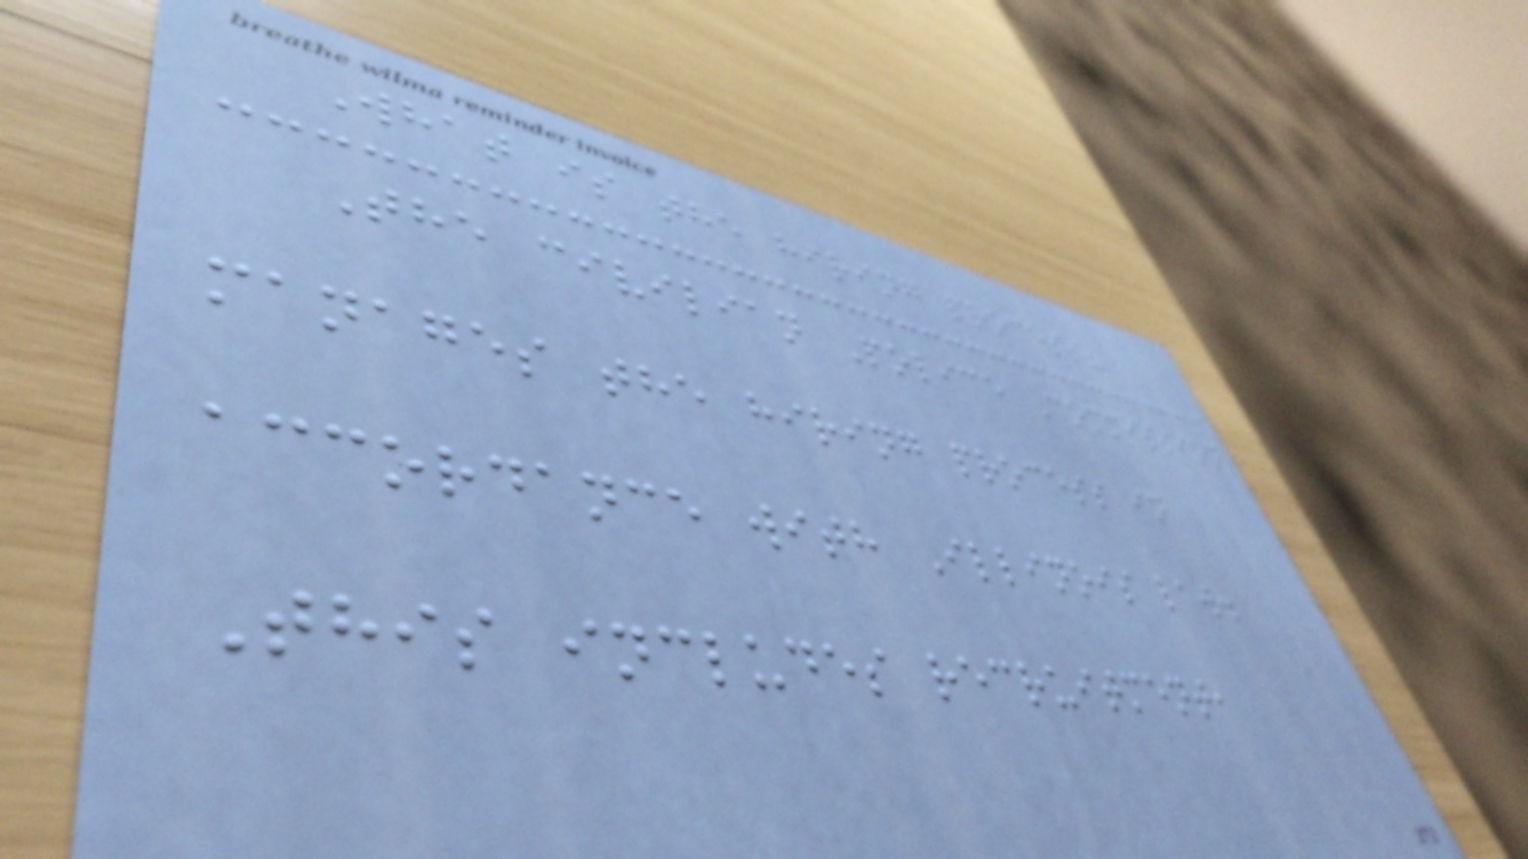What is the hiring process?
The civilian Police Commission
manages the hiring process in
accordance with Illinois law.
This includes recruitment,
